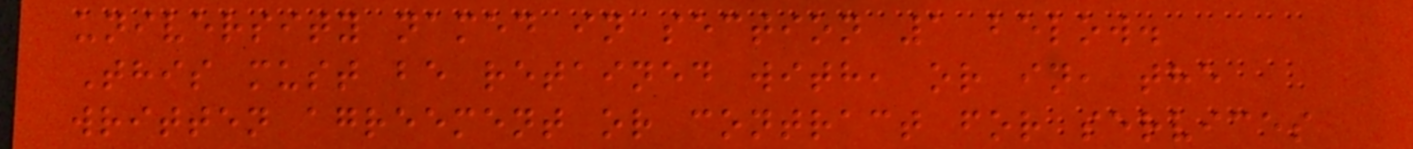university named in section 1 below.
This must be retained with, or in, the
written agreement or contract for services
